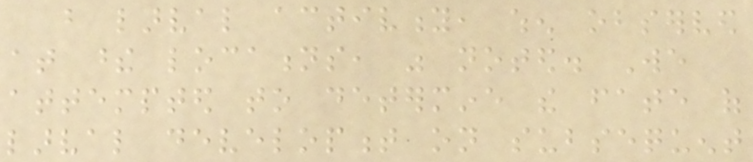but larval activity, when observed
at these locations, was noted. We
attempted to determine the fate of
larval development on subsequent
